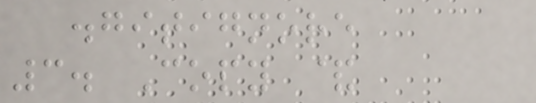.gitignore
3. Copy &
